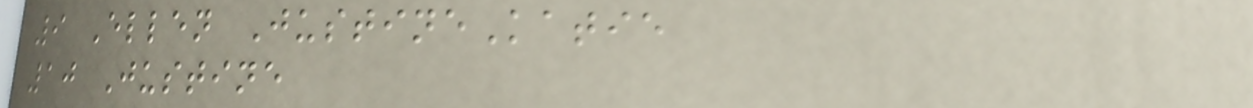9 Ellen JustineKatie
10 Justine
